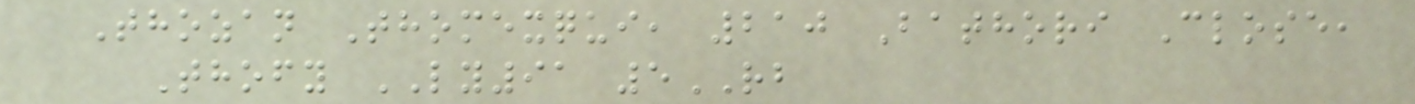Thozan Thomexqui, 210 Bathori Close,
Thofy LY91 5RB
